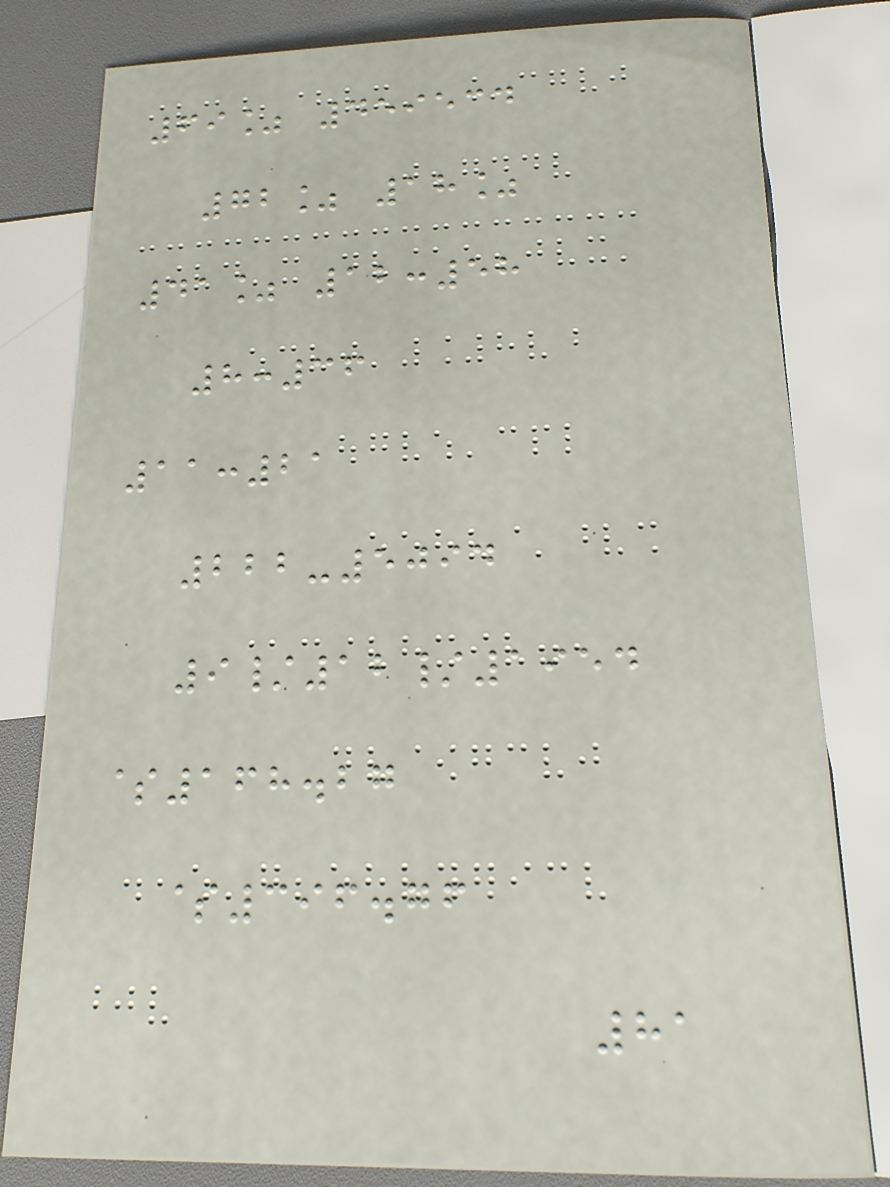69% 459534
72% 18%
41% 12:58
8:36
11:21
222-5094
9/12/1954
$168.27
$396.76
81
